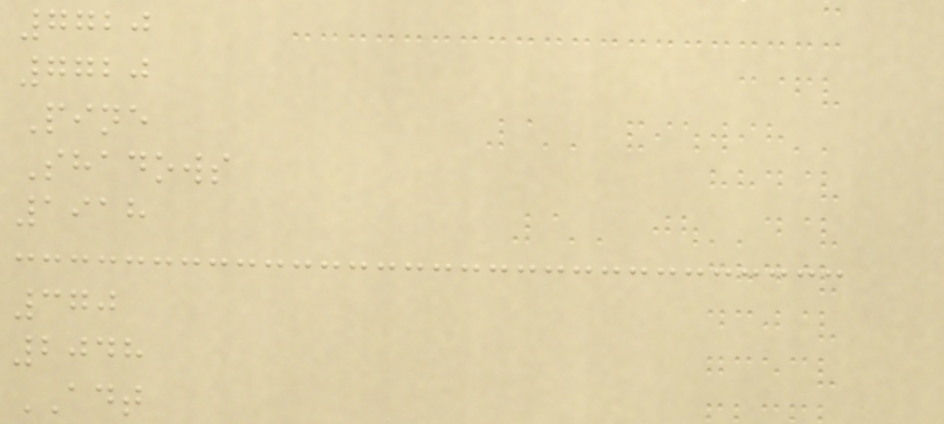7720
7720
Pine
Shadows
1918
370
2048
ADT
